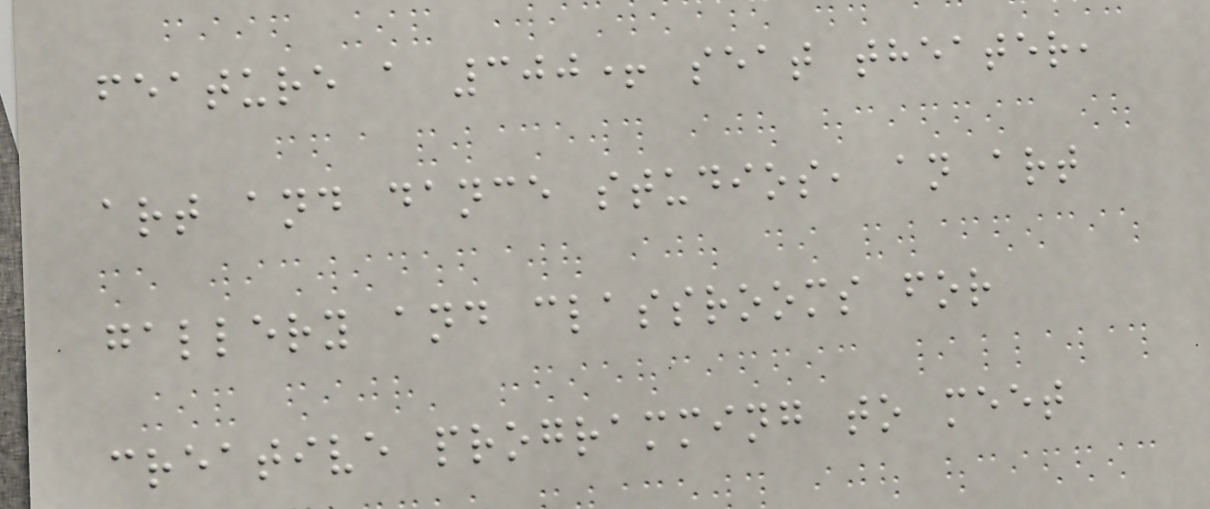feature a 300+ seat theater,
art and dance studios, an art
gallery and classrooms for
creative programming to meet
